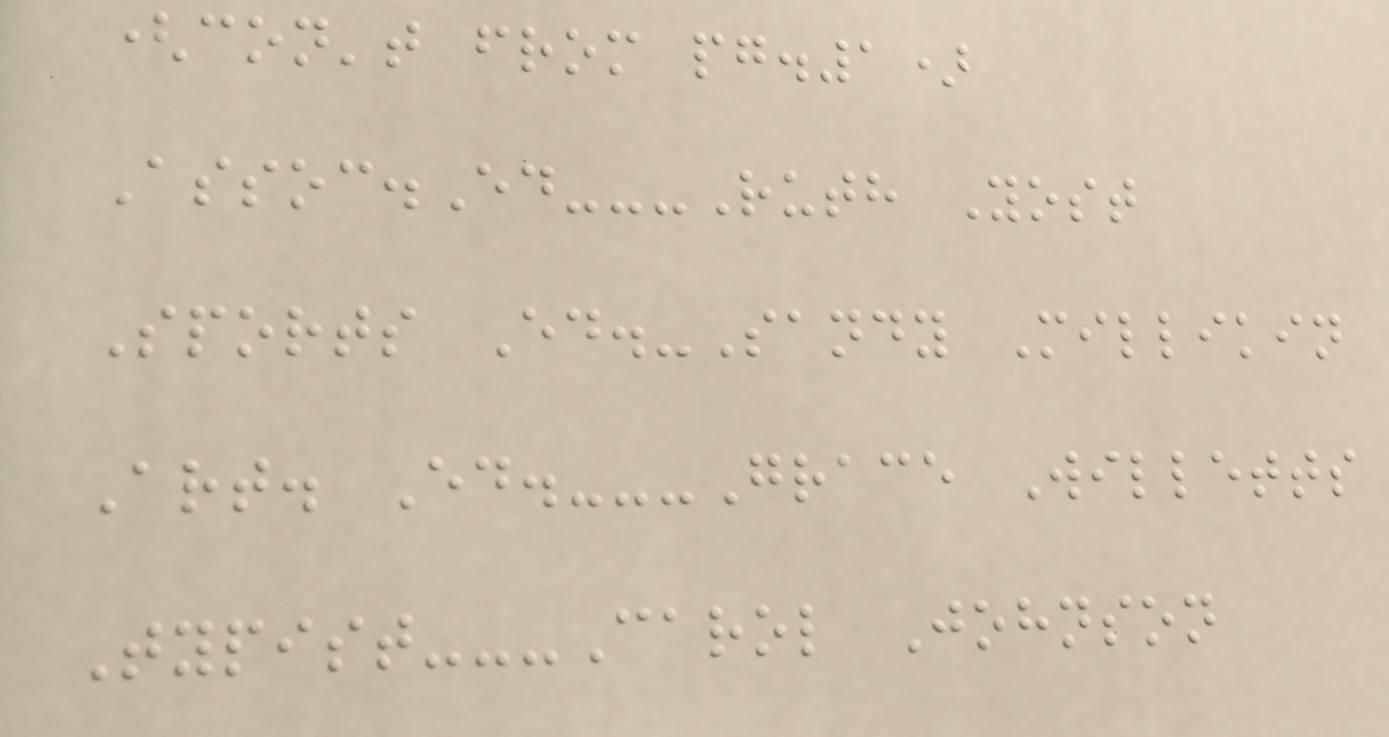(con't from pg.1)
Assoc.Ed---Ruth Yost
Sports Ed.-Sandy Millikin
Art. Ed.---Grace Willetts
Typist---Carol Johnson
